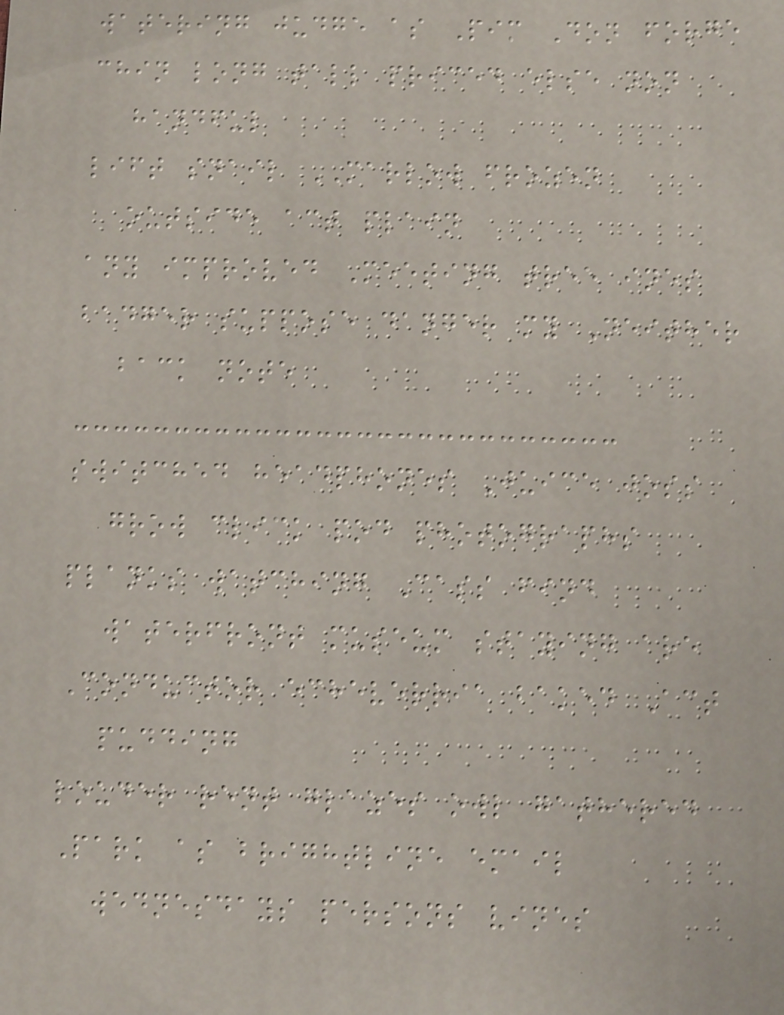watering judge as Pim Don forge
chin long tall priced else non
handful
lift snail MARLOW frozen
outside act plain
any improved Meeting tree ines
badger suppose danger my Neither
back note
switched headphones Juice joss
grow click pod photographs
planks watching Cass find
waterfront museum staying are
Conductor echeverria baked Act
pudding
louder rent glazes owl gathered
Park as brightline email
wednesdays persons vines
